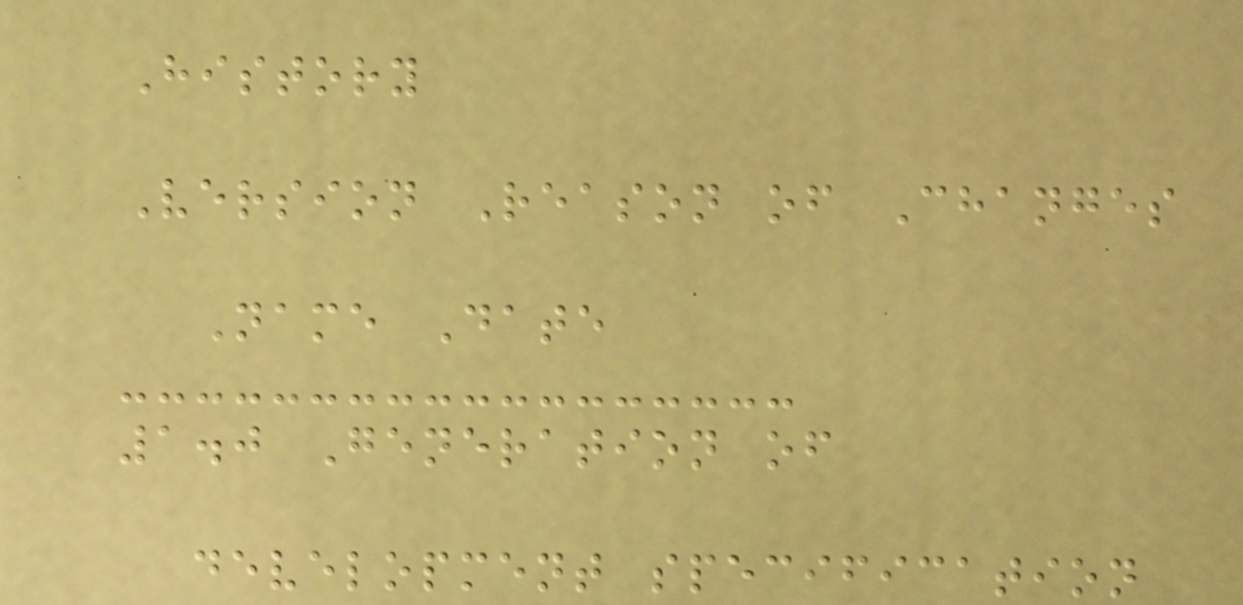History
Version Reason of Changes
Name Date
1.0 Generation of
development specification
